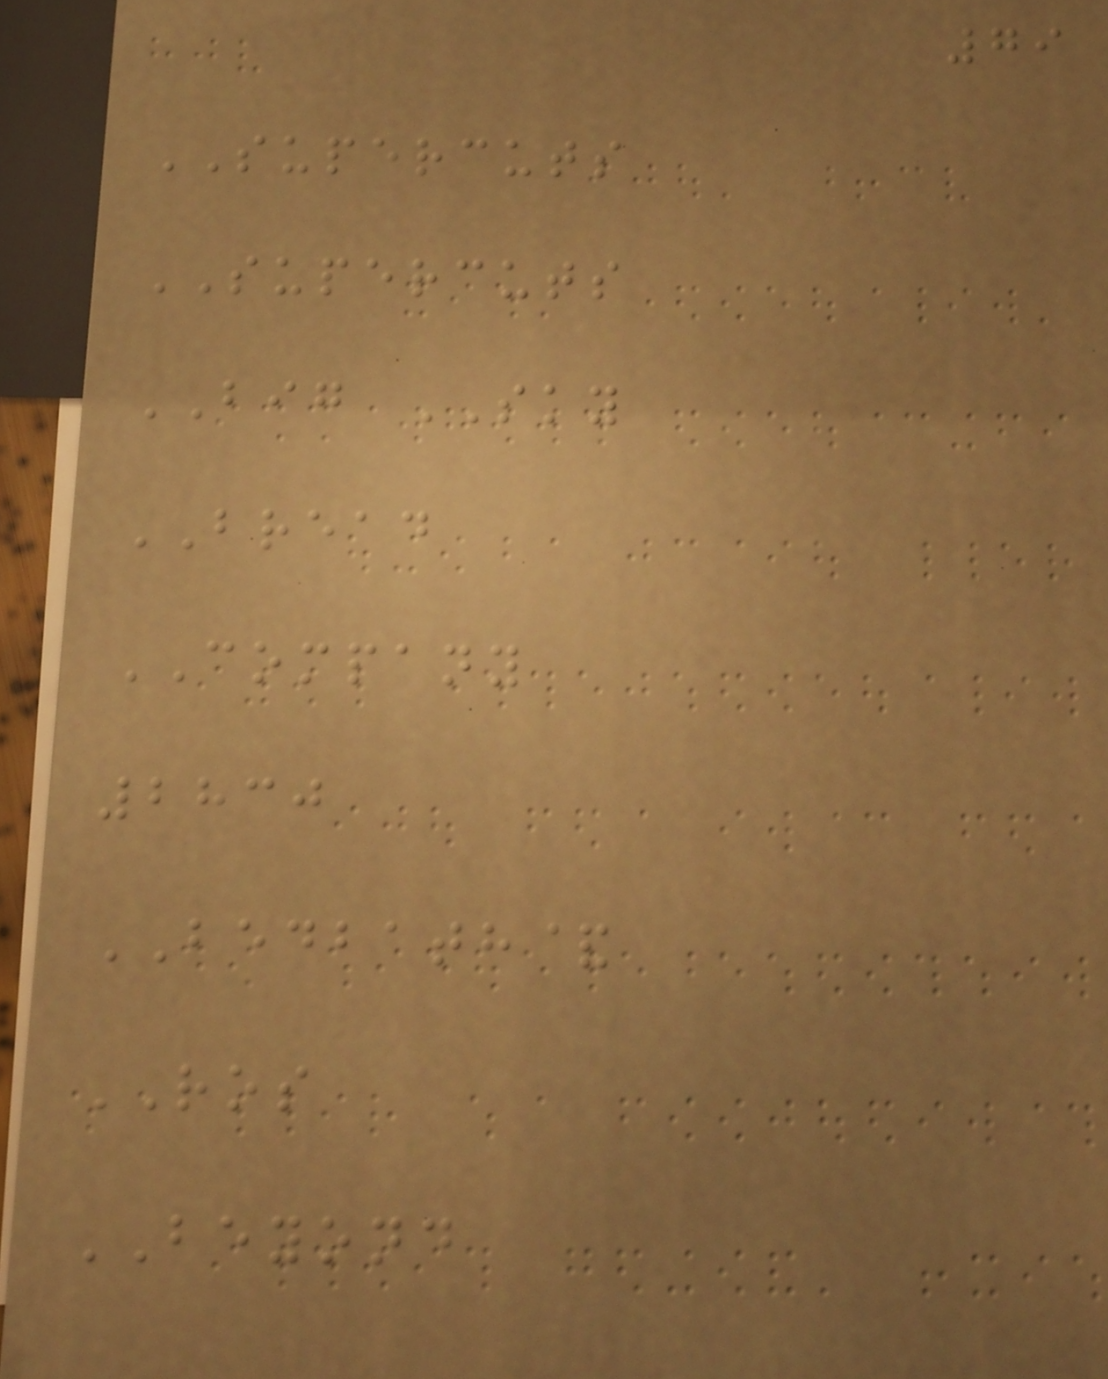79
SUPERCUTS
SUPERCUTS
BIG SKY
BREAD
COMPANY
2830
BEDBATH&
ROS
BEYOND
